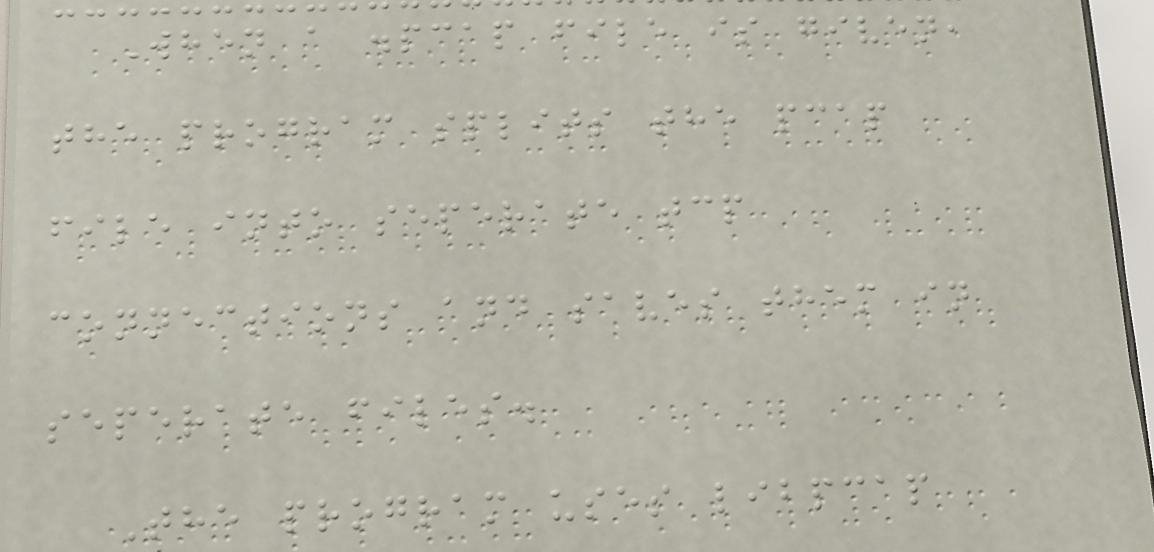When a .pcap file is given,
the program splits the pcap
file into seperate tcp
connections and saves them in
seperate files.
The program uses libpcap
